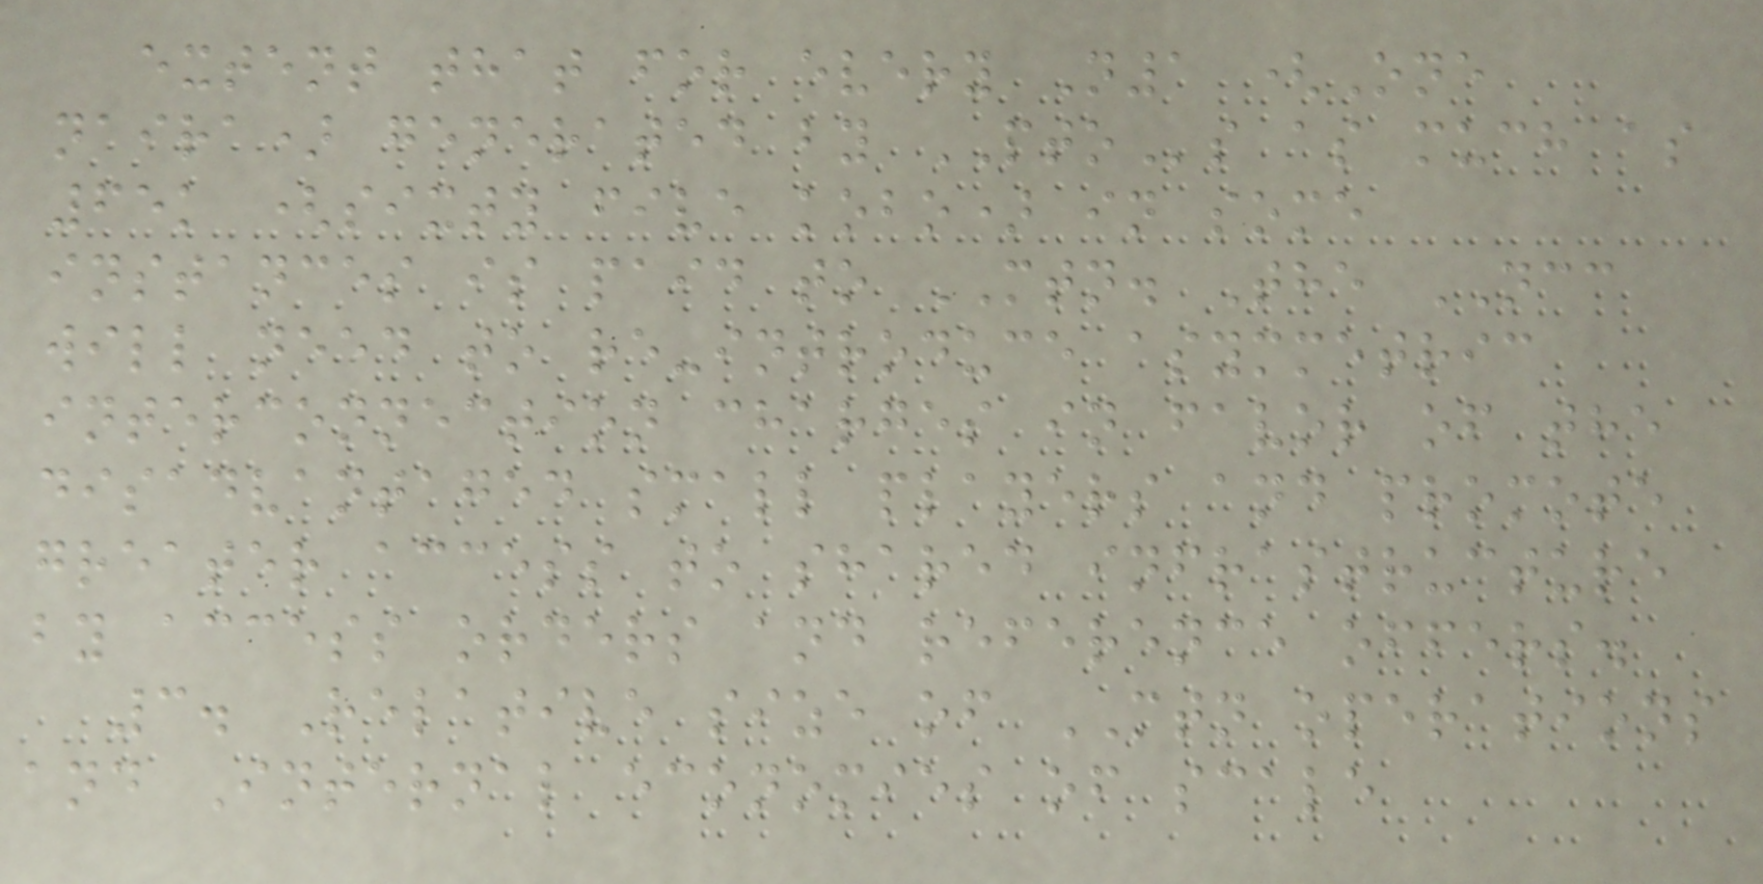extent that for every N1 (One
naira) generated by PTOs as much as
65k (sixty five kobo) in some
instances is paid to MTN. The NCC
will need to re-introduce asymmetric
interconnection charges in favor of the
disadvantaged small players and promote
greater access to shared infrastructure
by access orders and reference offers.
3. Relative size of MTN operations
and Internal economies of scale
